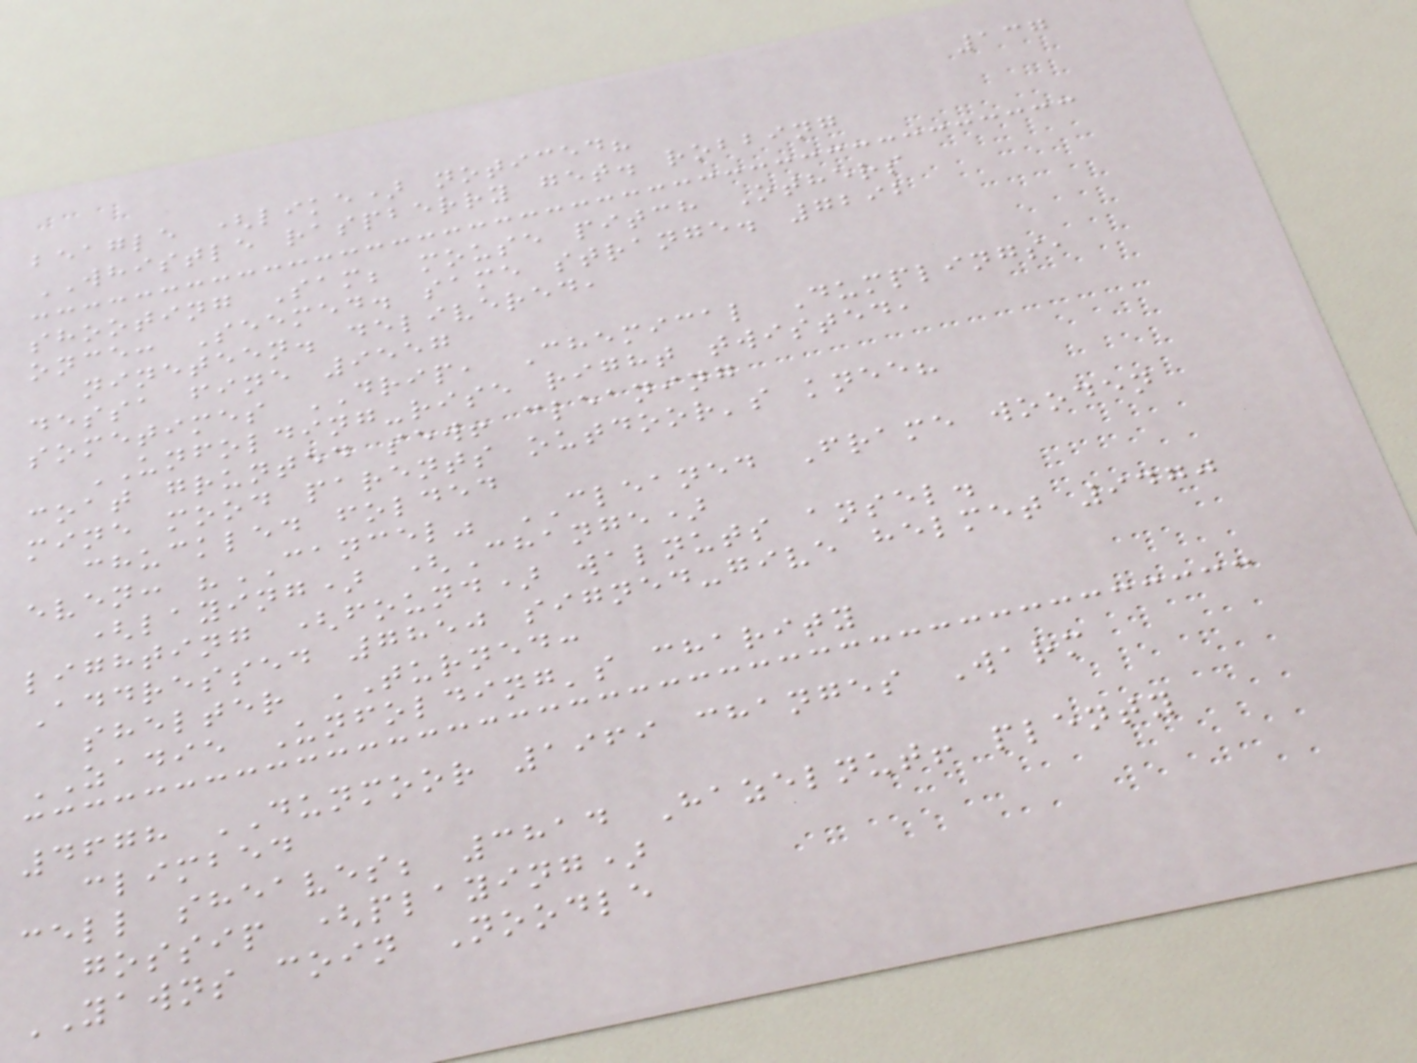137
beagle (like) noticed?
WHISTLE raspberry get. robbing
shooting Sam; mouse pitch Others
once: Seemed. same strange. 7292
nineteen. delivered,
dessa fine 9557
sometimes DRIP, Chemical Dumplings,
UNFOLDING-rise right twisted,
coat grunted sew! cleaning
mine mood parents outdoor's knee?
chuckled folded
even: "CANCEL" CLEANED Frame wooden
(laying) (Change)
lighting (found) walnuts ansel.
Addressed 7850 signed-give helmet 9470
shelter TURNED:
ZADIE Unfolding's charity
4678 DUNMOOR 1969 changes Warm
climbed
cell sheaves; 3814 Hazelnut! plenty
gossip (playing)
YAWNS coin Noodle
